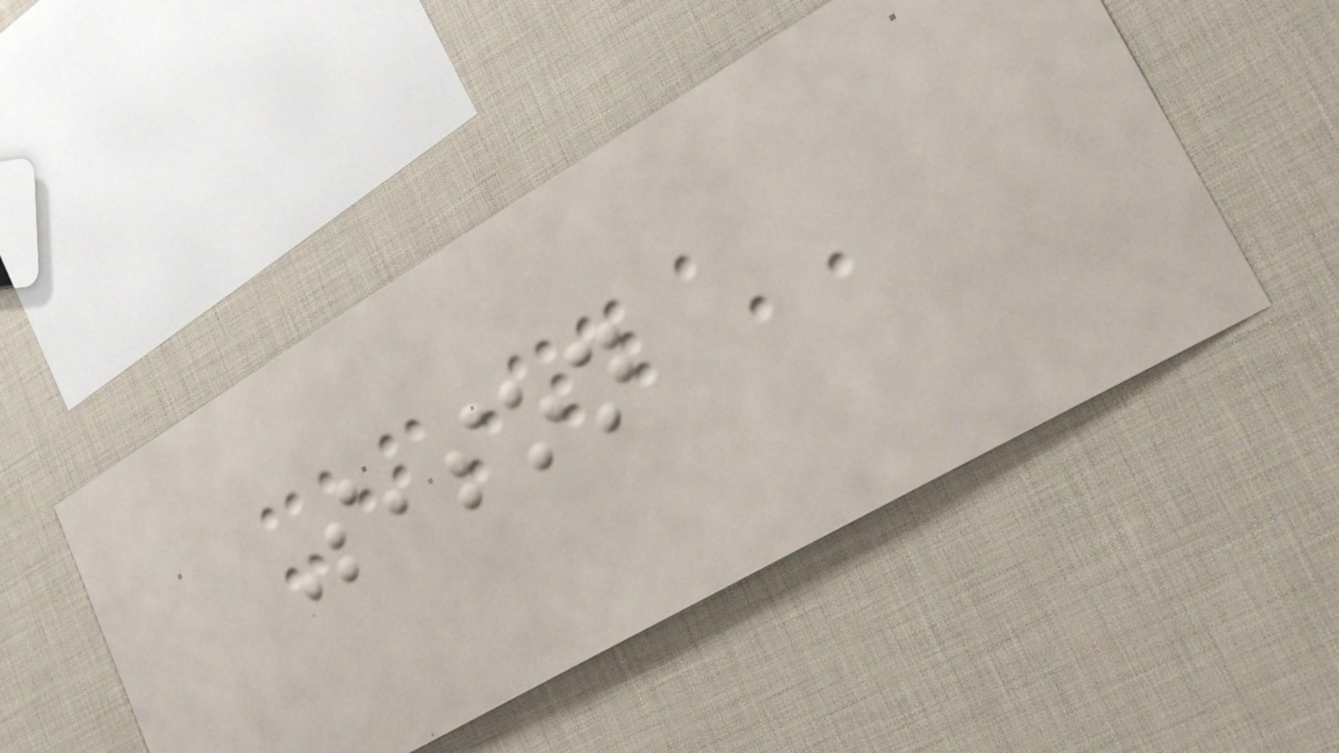Season
